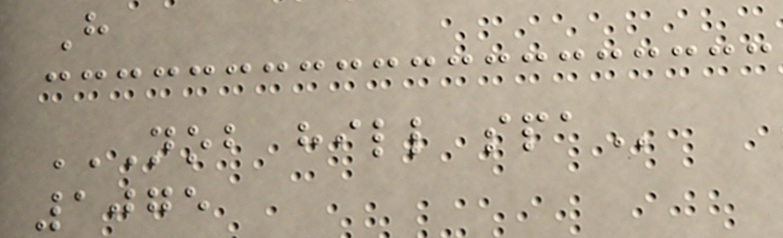H
NOB HILL SPA
1075
